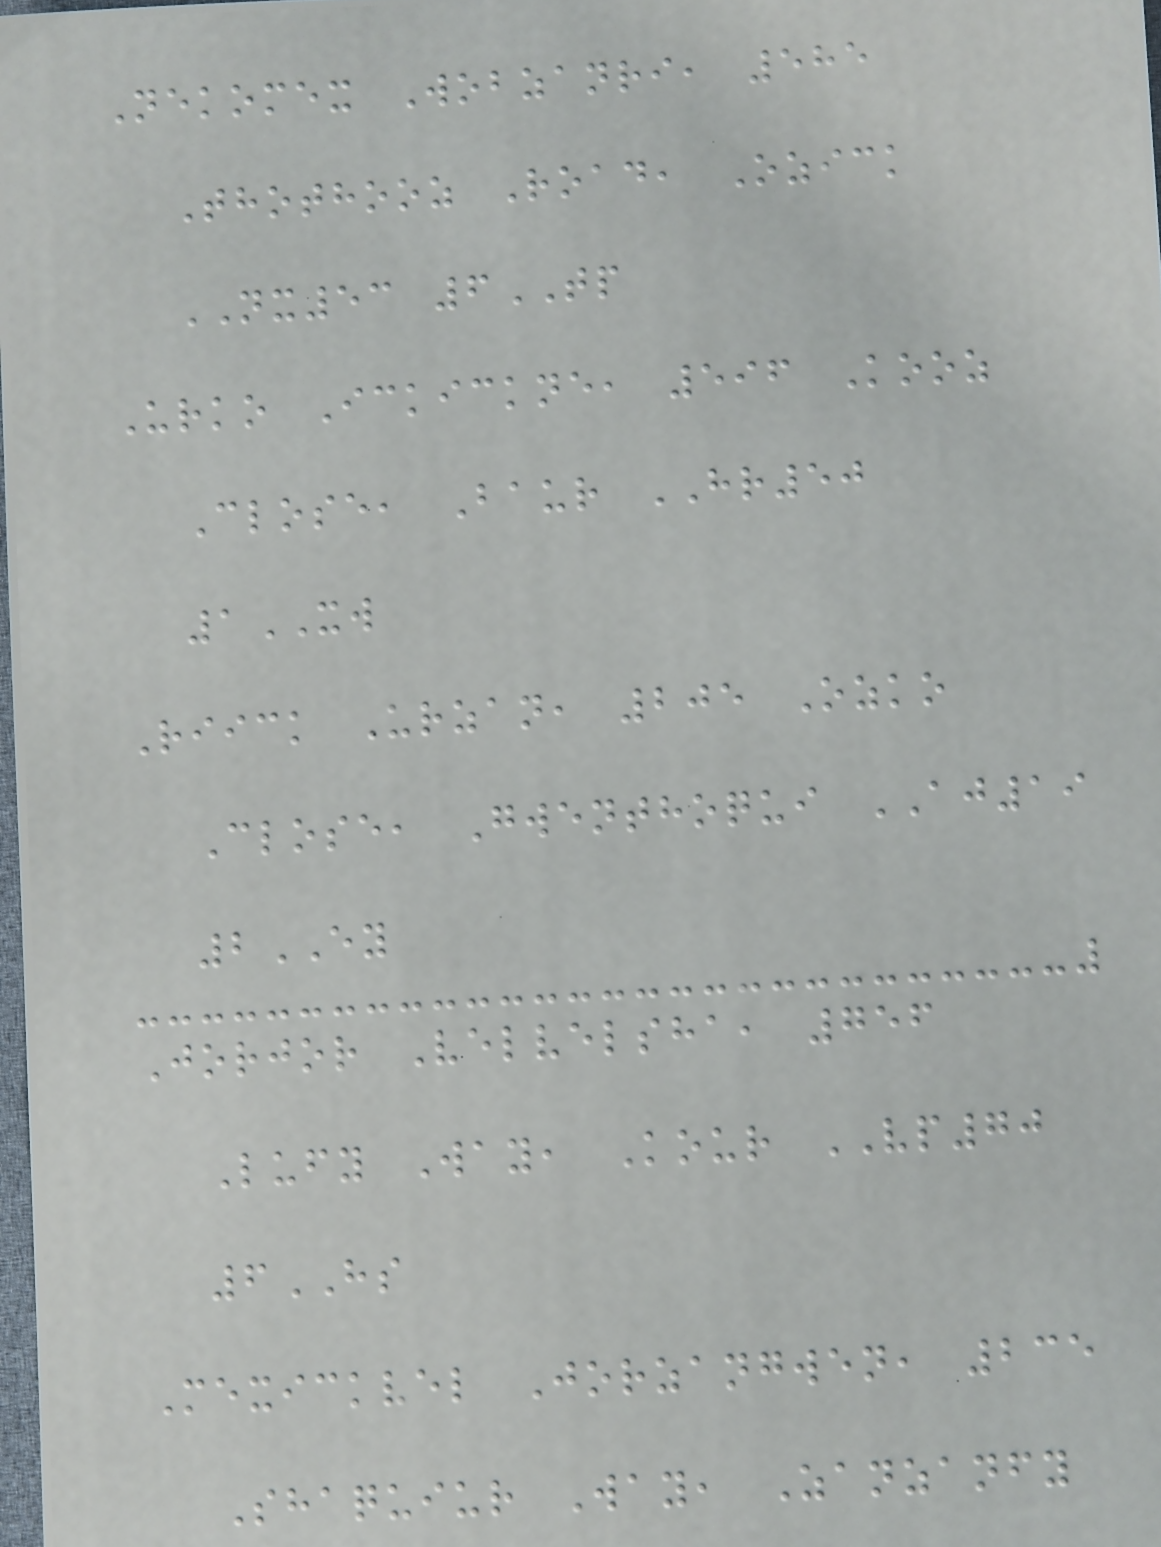Nekomex Wobzanri, 585
Thothooz Road, Ozick
NX53 6TP
Urko Ickickne, 596 Kooz
Close, Baur HR50
1XW
Riick Urzan, 205 Ozko
Close, Gwenthoqui AJ19
2EY
Jorjor Velvelsha, 756
Lufy Way, Kour VP70
6HS
Mexickvel Jorzangwen, 235
Shaquiur Way, Zanzanfy
